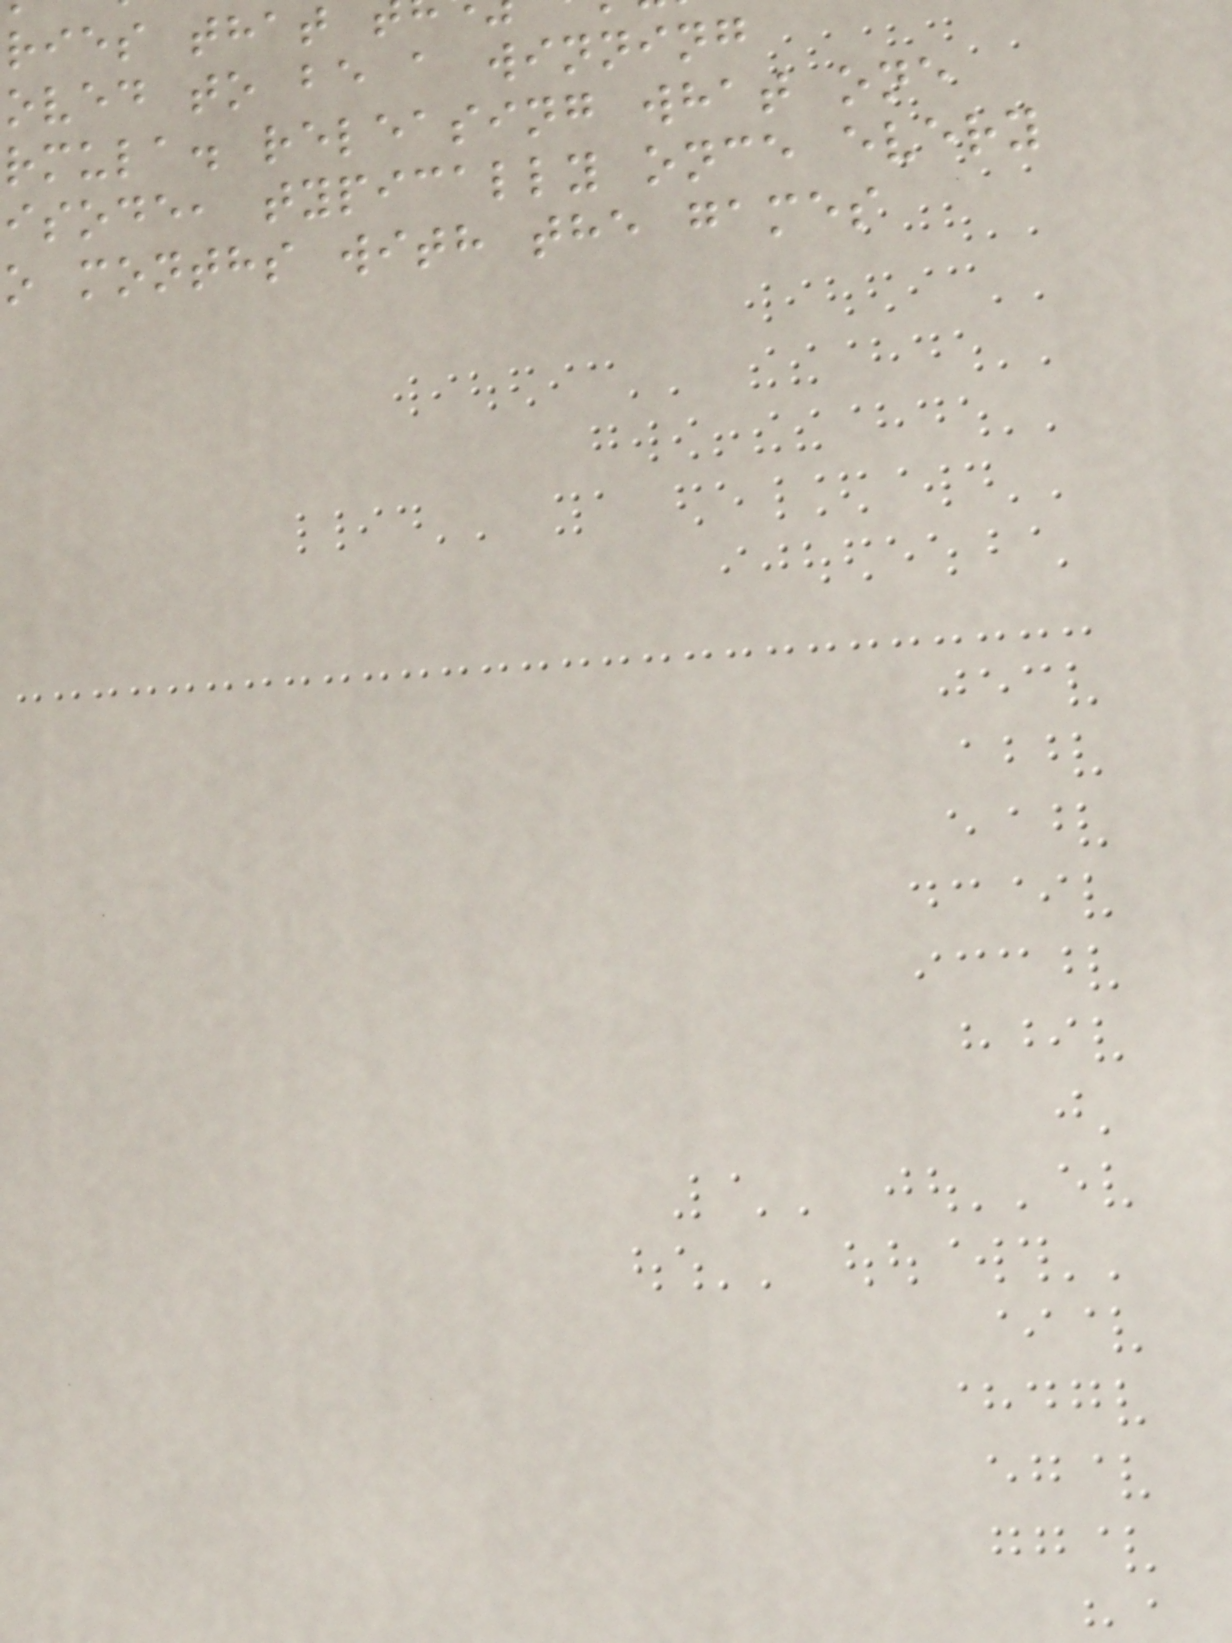ries that
oved to be a winning
rmula. releasing what one
isode, typically once every
o months with the games
